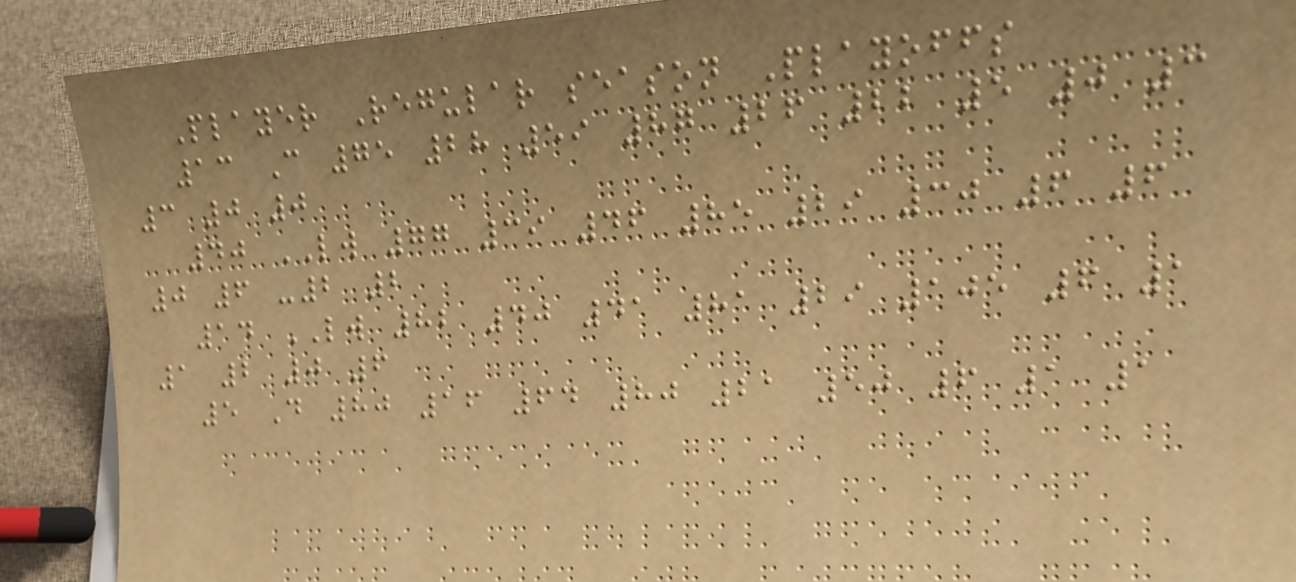Player Regular season Playoffs
13 C 75 28 59 87 26 22 5 0 3
3 0 0
40 LW 77 39 46 85 29 30 6 6
0 6 -2 2
14 LW 82 40 41 81 29 105 6 1
1 2 0 6
5 D 80 16 64 80 21 50 6 1 1
